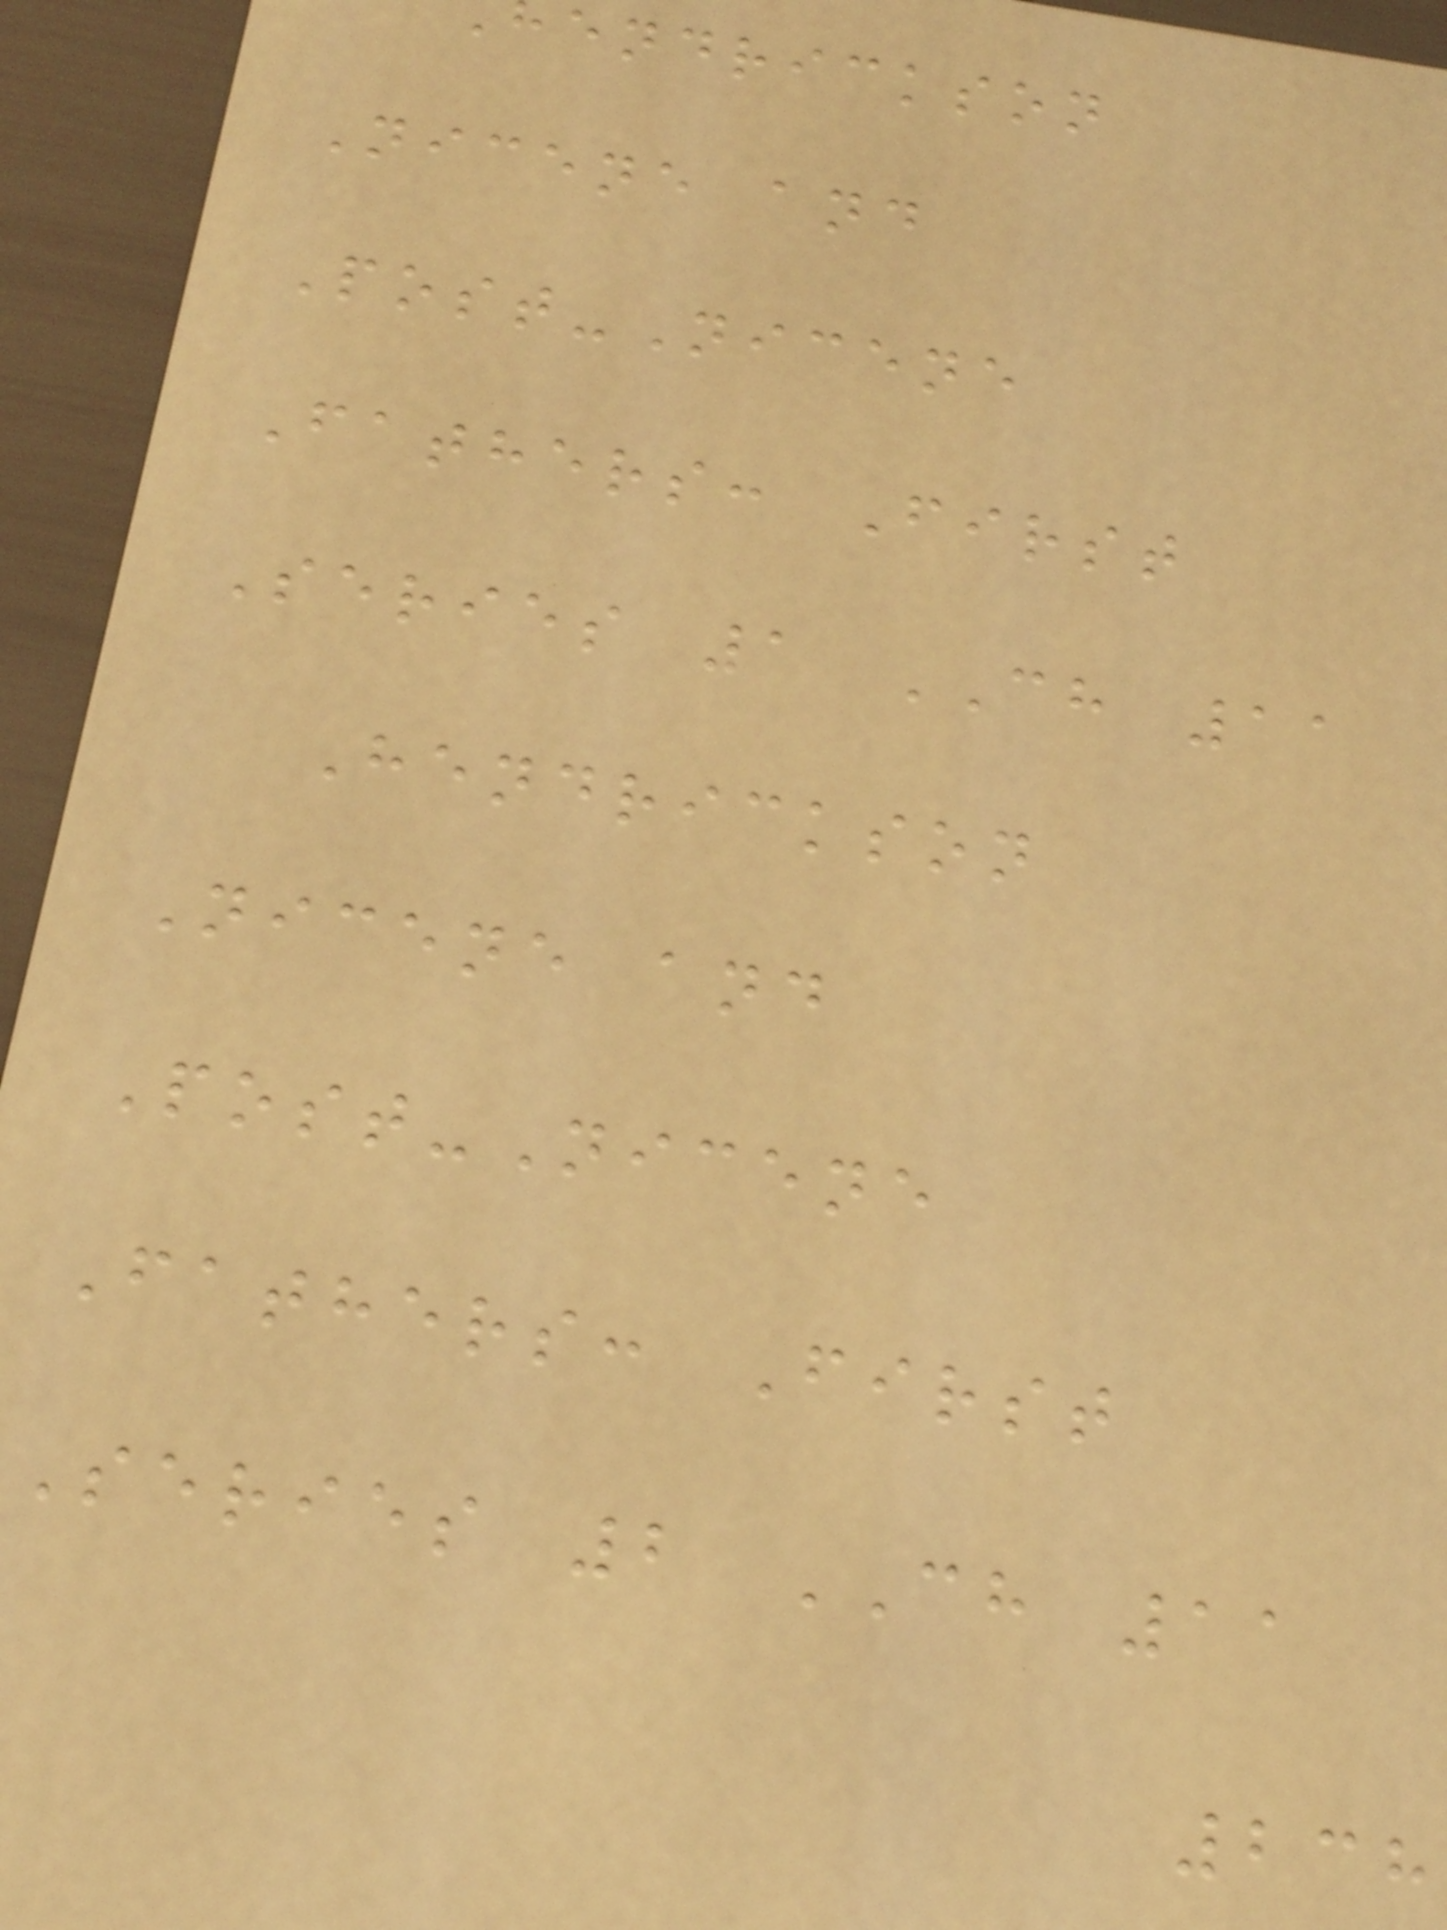endrickson
Nicene and
Post-Nicene
Fathers: First
Series 1 CH 11
Hendrickson
Nicene and
Post-Nicene
Fathers: First
Series 2 CH 11
238
